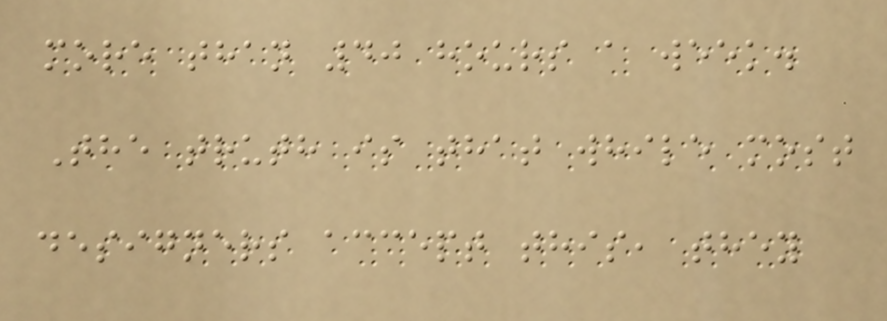more than 40 hours a week.
The truth is that while most
designers accept this, they
